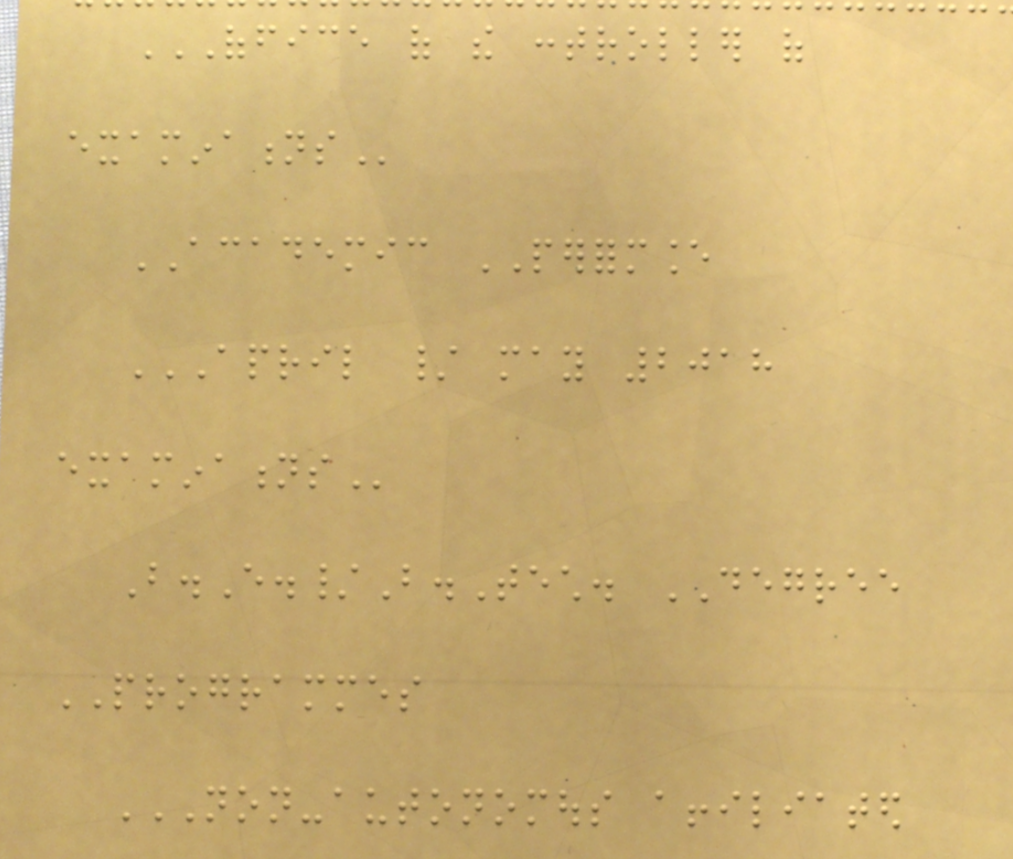OFFICE OF THE CONTROLLER OF
EXAMINATIONS
ACADEMIC PERFORMANCE
APRIL / MAY 2018
EXAMINATIONS
B.E./B.Tech. DEGREE
PROGRAMMES
NON-AUTONOMOUS AFFILIATED
